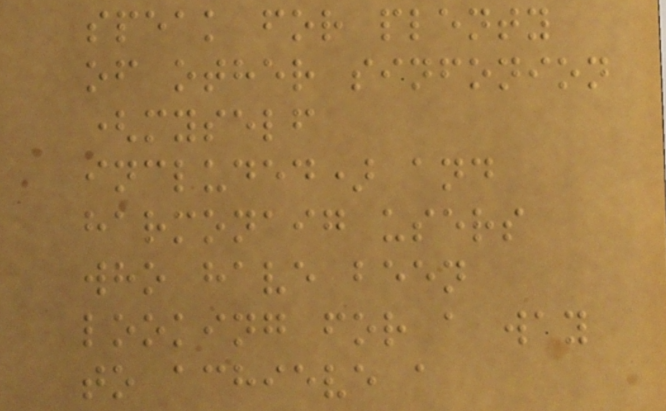speak for plenty
of other sinfonion
(myself
included) and
harmonaig users
who have been
looking for a way
to achieve a
